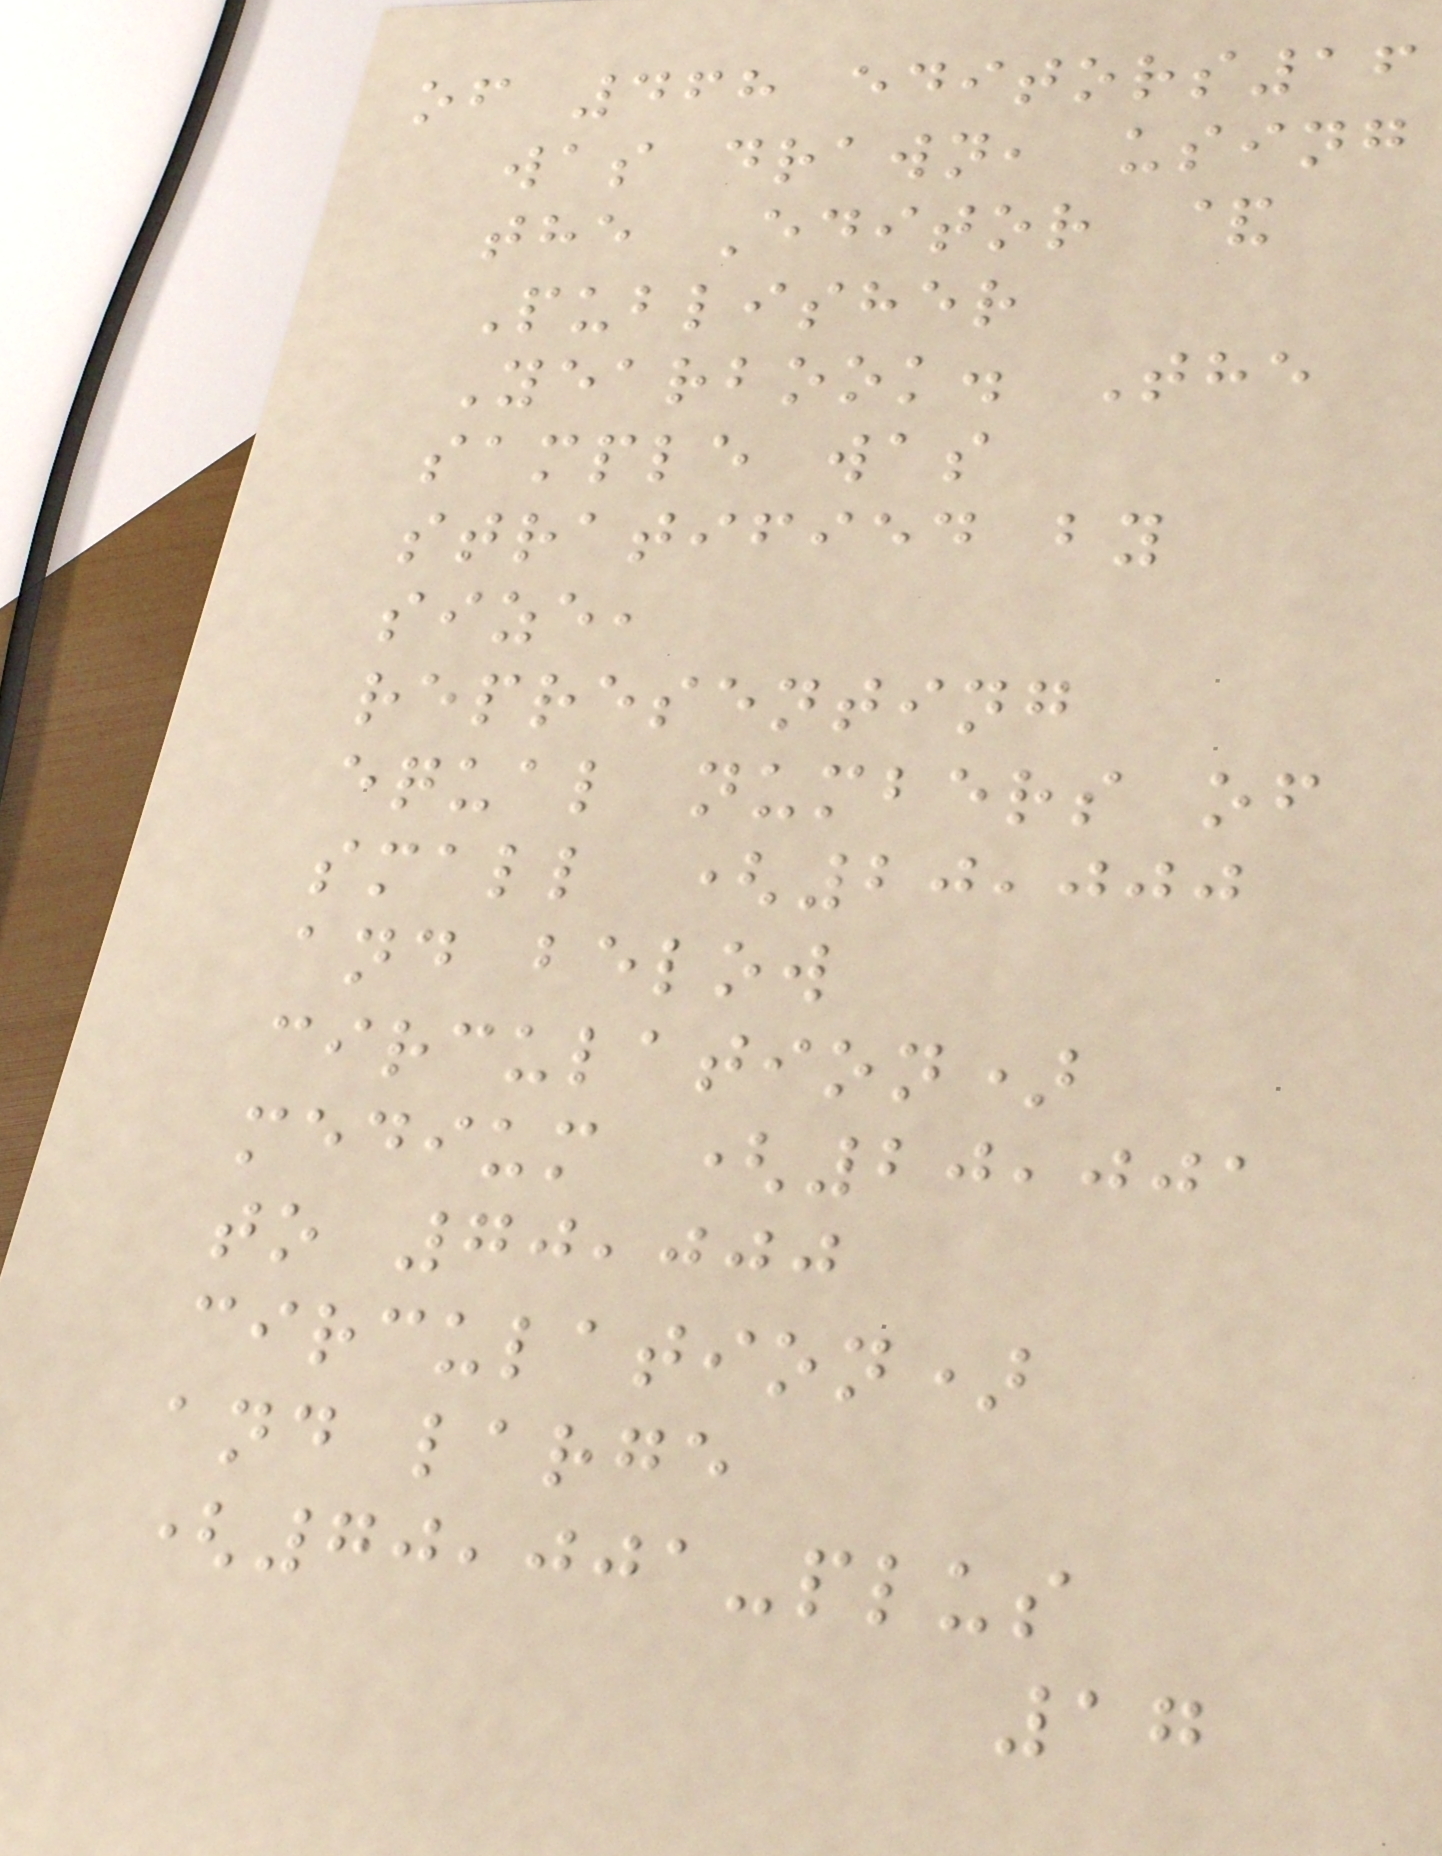of 468 editors16
was drawn, using
the Editor &
Publisher
Yearbook. The
sample was
stratified by
size,
representing
equal numbers of
small (20,000
and below
circulation)
medium (20,001
to 70,000
circulation)
and large
(70,001-plus
17
